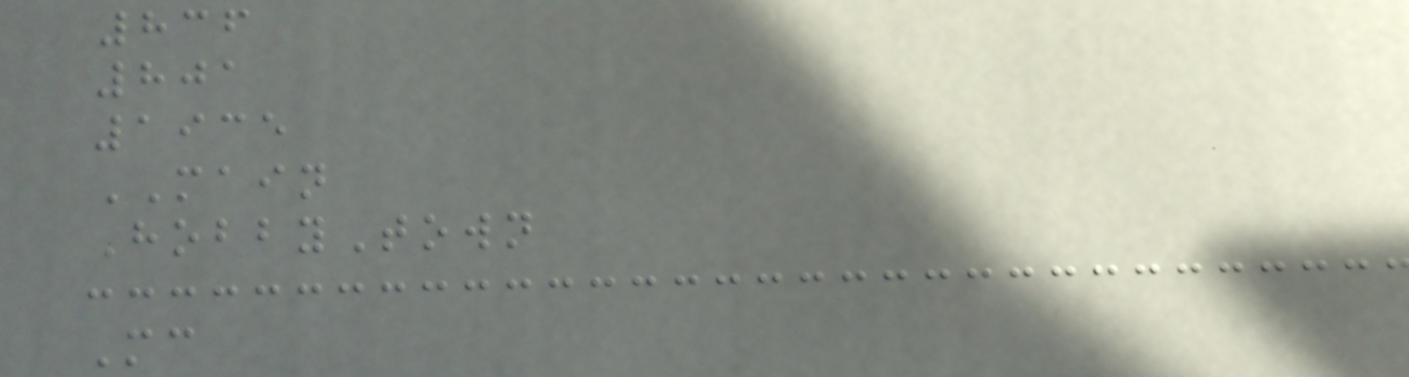836
801
1935
MAIN
HobbyTown
Mc
